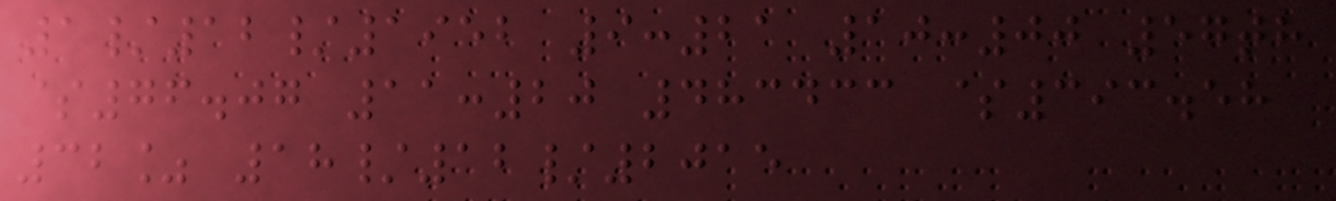1/12/1952 9:21 10:00 57th
$76.07 11:20 483433 $393.58
32% 18/12/2015
